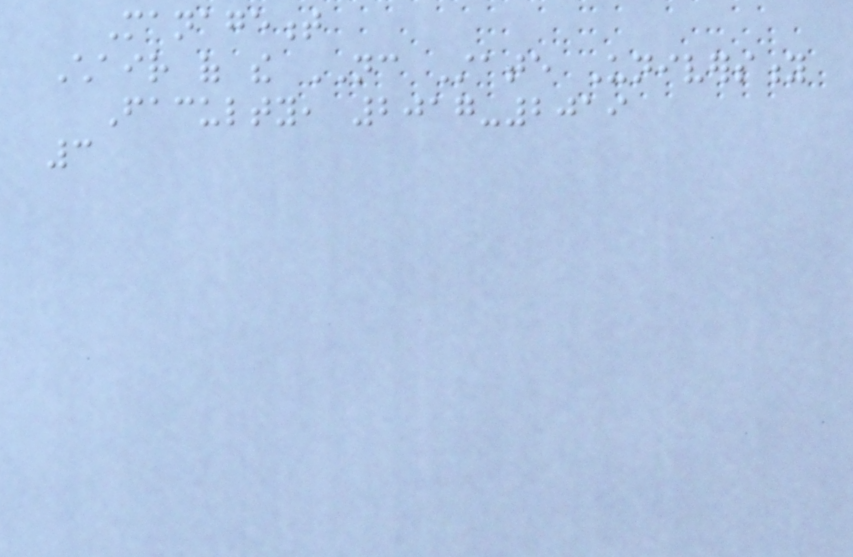Management
Chair of the NC State University
Faculty, 2017-2019
3
